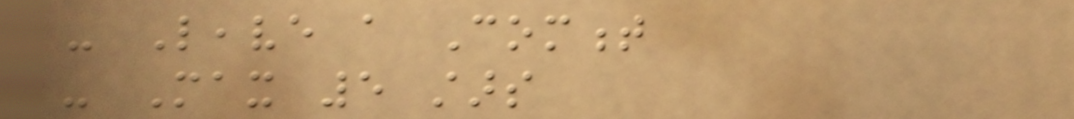- Leave a Comment
- Max 5 stars
